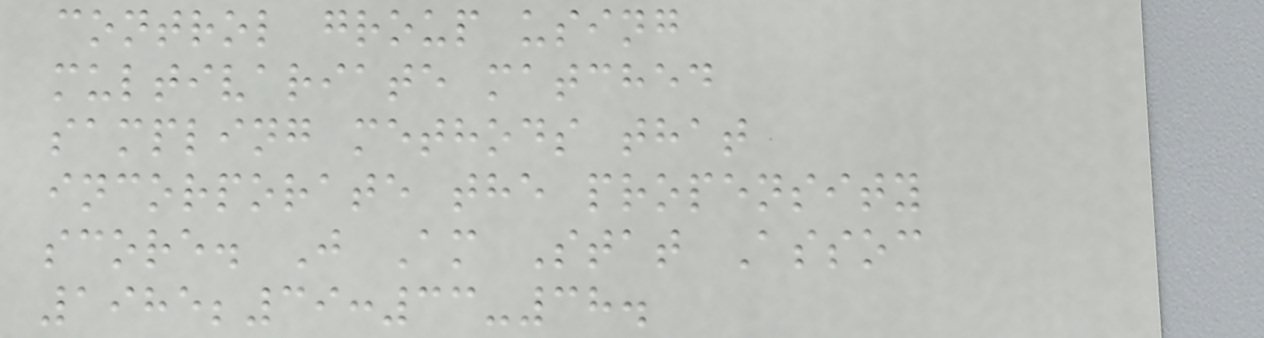control group using
multivariate matched
sampling methods that
incorporate the propensity
score. J Am Stat Assoc
1985;39:33-38.
